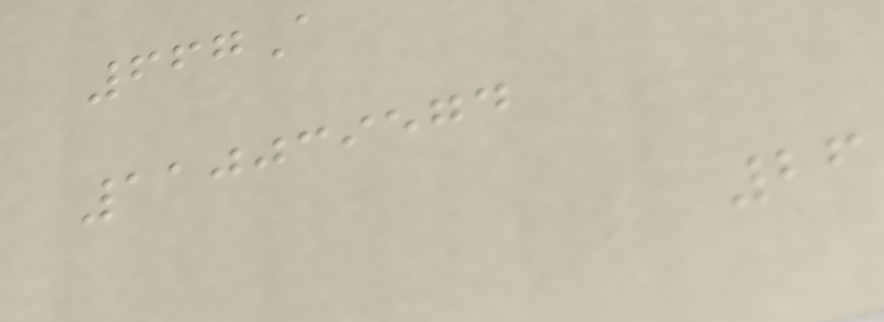667A
110039574
26
